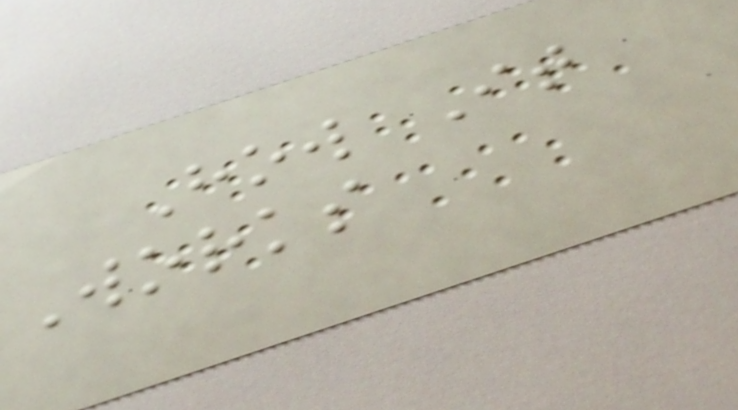How It
Works
